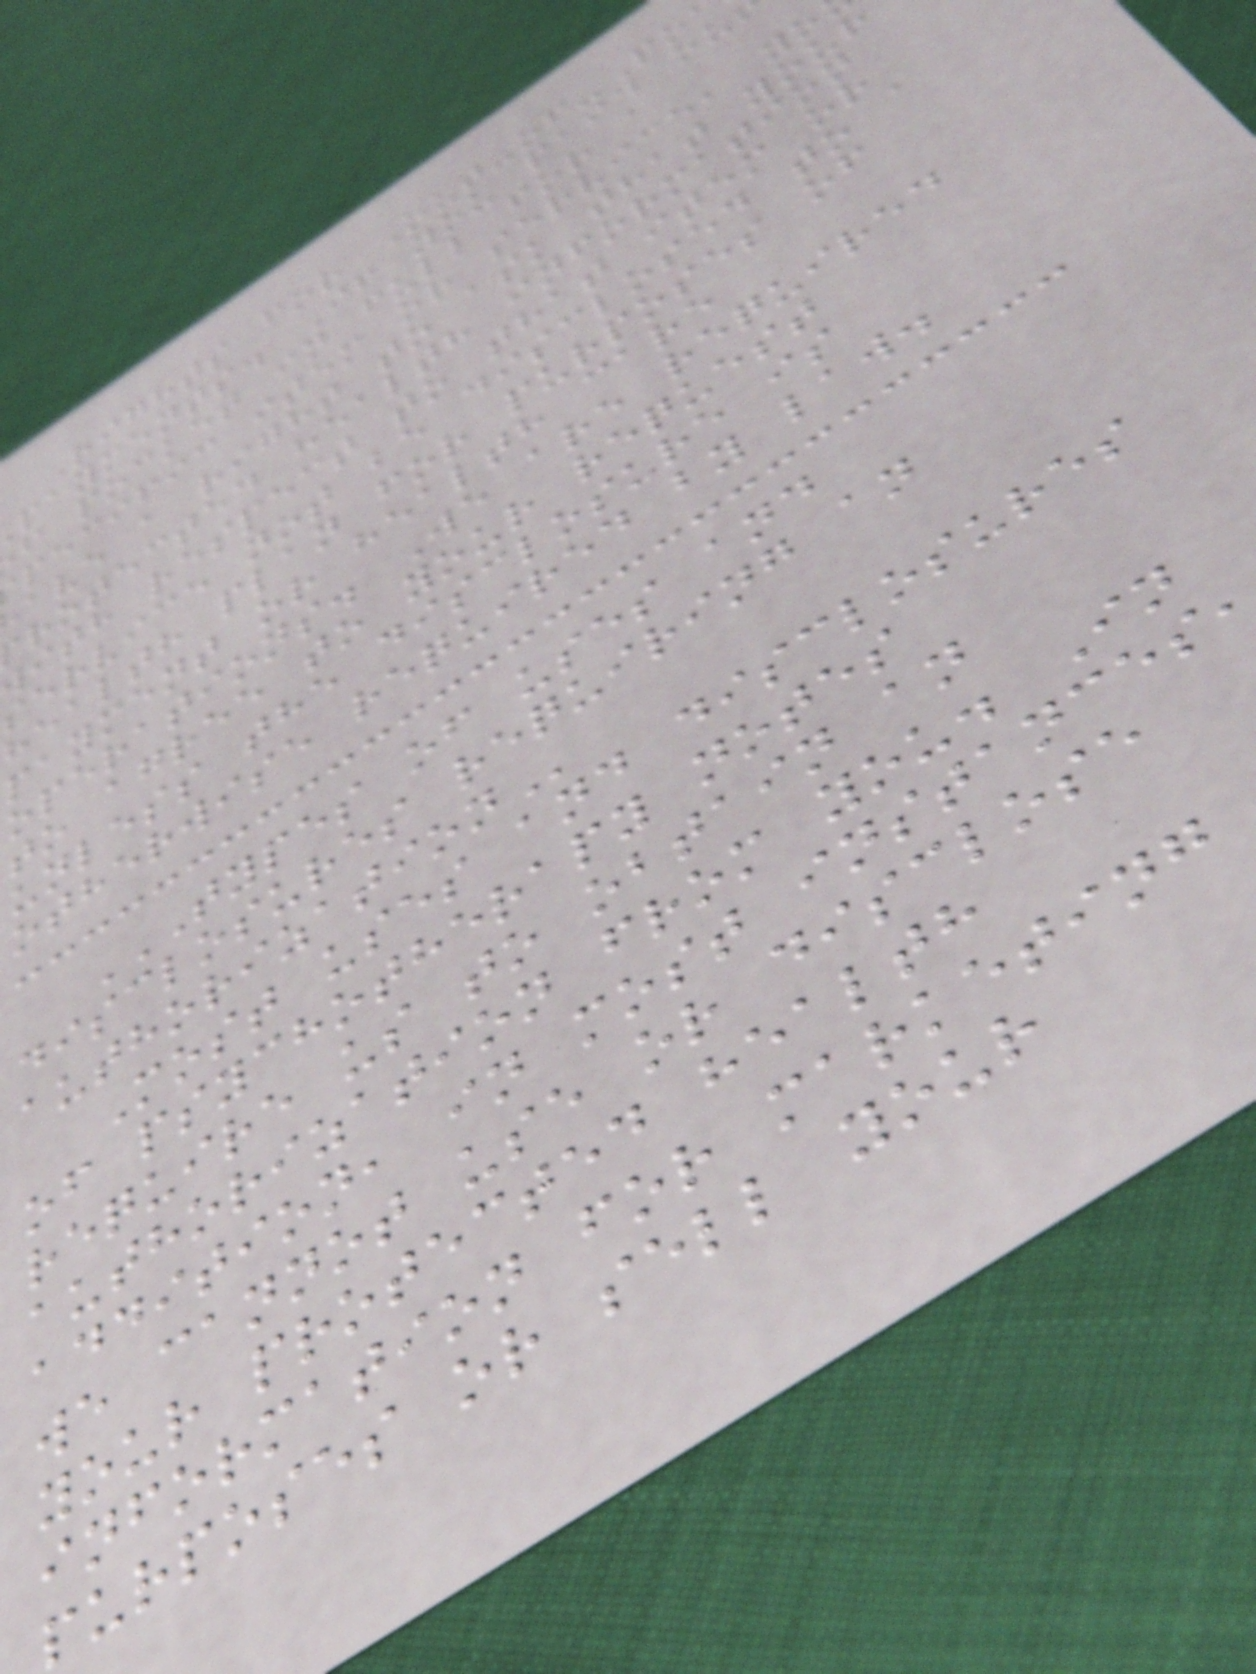Rights for Out-of-Po
payments. If you paid ou
f pocket in full for a
pecific item or service, yo
ave a right to ask that your
rotected health information
ith respect to that item or
service not be disclosed to a
health plan for purposes of
payment or health care
operations. We are required
to agree to your request
unless the disclosure is
otherwise required by law.
TYPES OF USES AND
disclosures requiring an
Most uses and disclosures
of psychotherapy notes
require us to obtain an
authorization from you. In
addition, in most instances
we cannot use or disclose
your protected health
information for marketing
purposes or sell your
